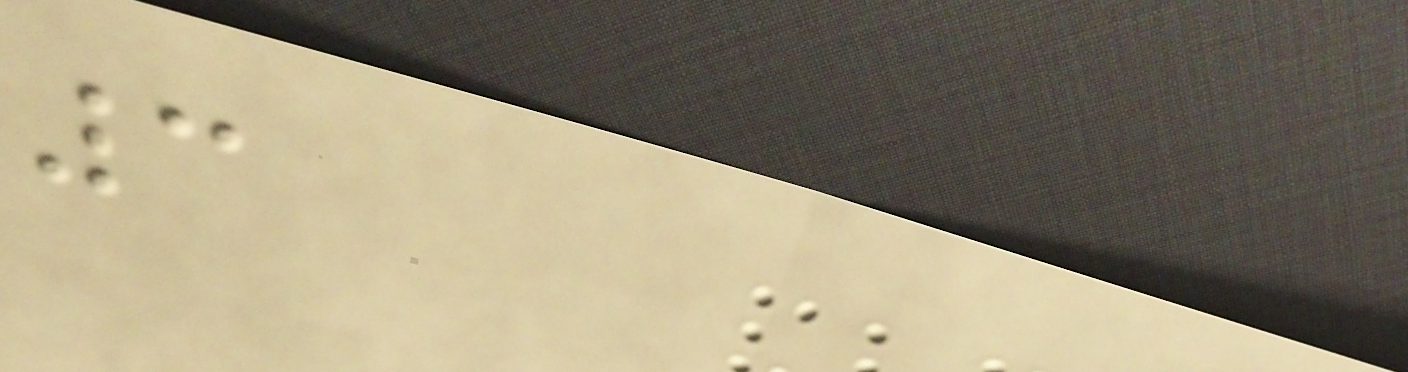3
